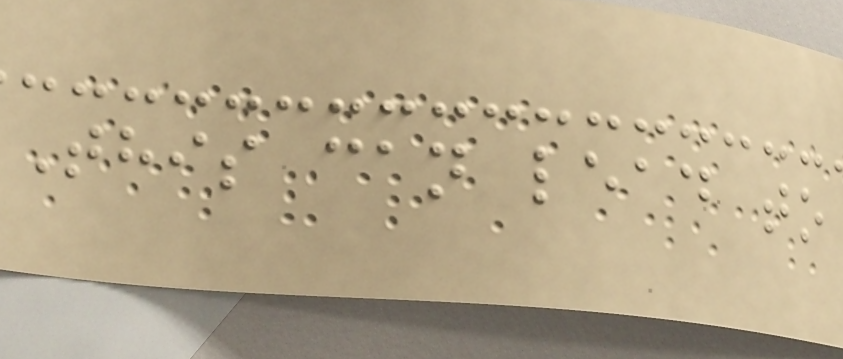This can lead to
